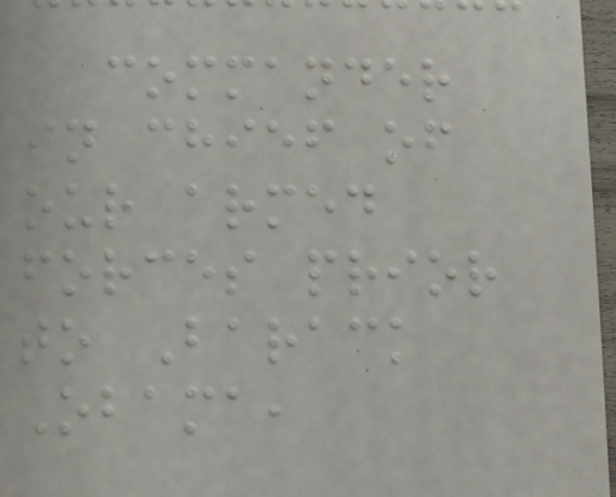commander
in chief of
our armed
forces prior
to Barack
Obama,
